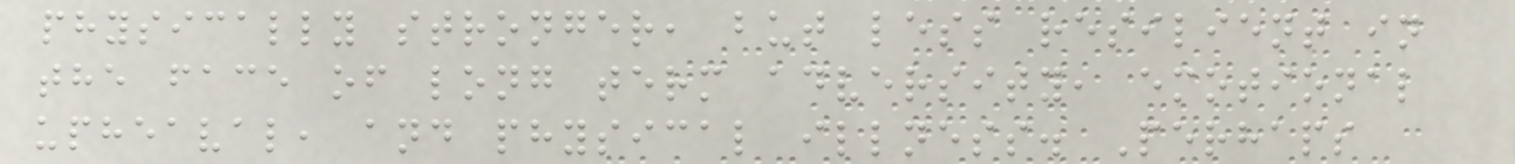physically stronger, but less resilient in
the face of long term adversity, emotional
upheaval, and physical illness. Perhaps
